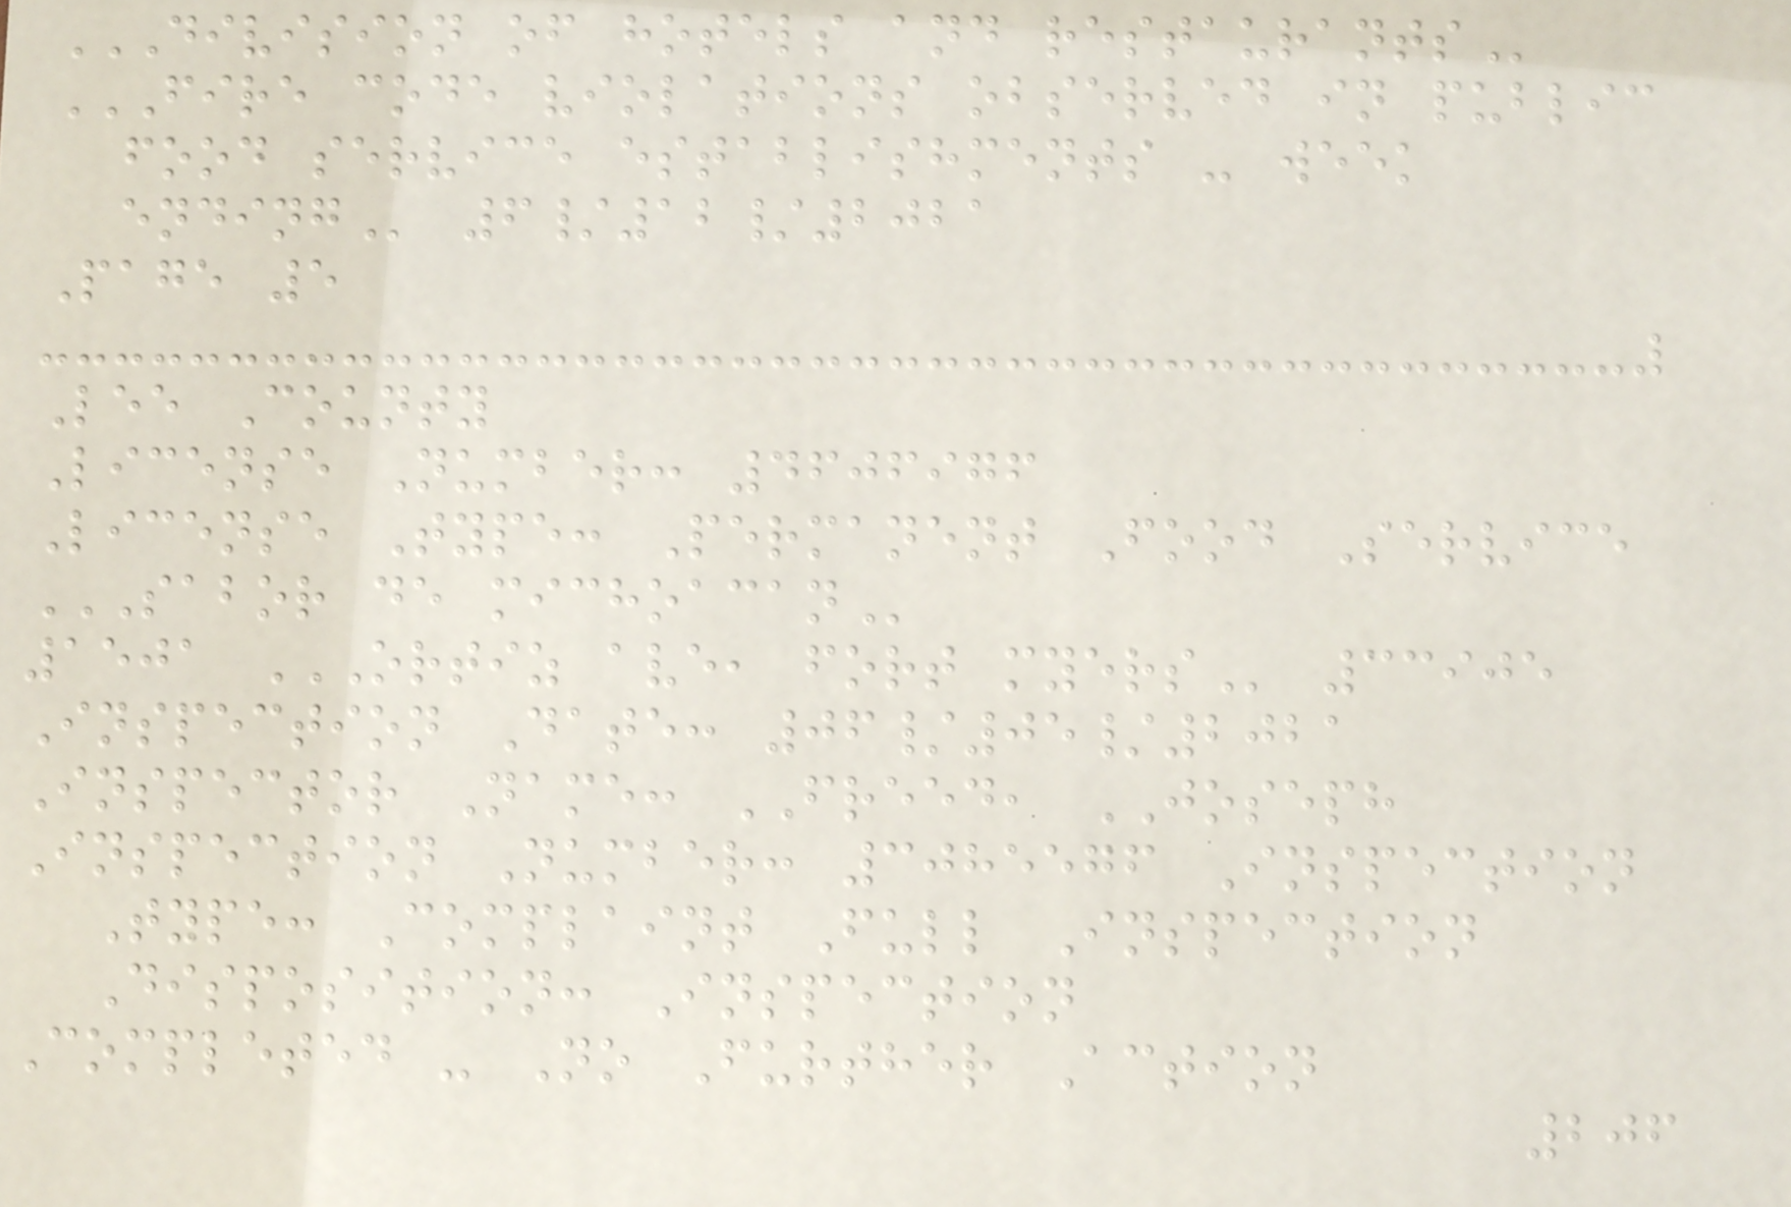DIVISION OF HOTELS AND RESTAURANTS
FIRE CODE VIOLATIONS OBSERVED IN PUBLIC
FOOD SERVICE ESTABLISHMENTS - WEEK
ENDING 6/12/2021
Page 5
Lee County
License Number: 4606976
License Type: Permanent Food Service
SABOR DE MICHOACAN
1501 ORTIZ AVE, FORT MYERS 33905
Inspection Date: 06/05/2021
Inspector Name: FREED, JOSEPH
Inspection Number: 3085576 Inspection
Type: Complaint Full Inspection
Disposition: Inspection
Completed - No Further Action
206
